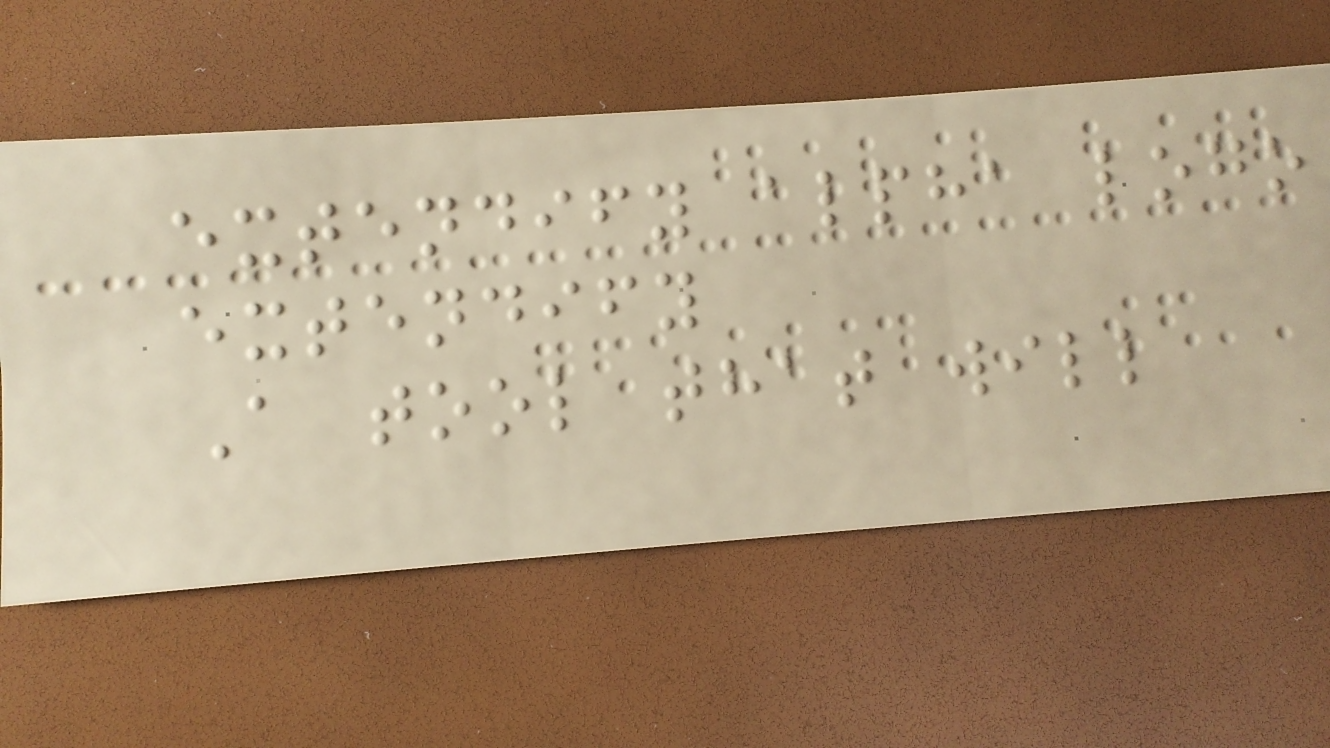extendify alpha logo
extendify
A tool that will
